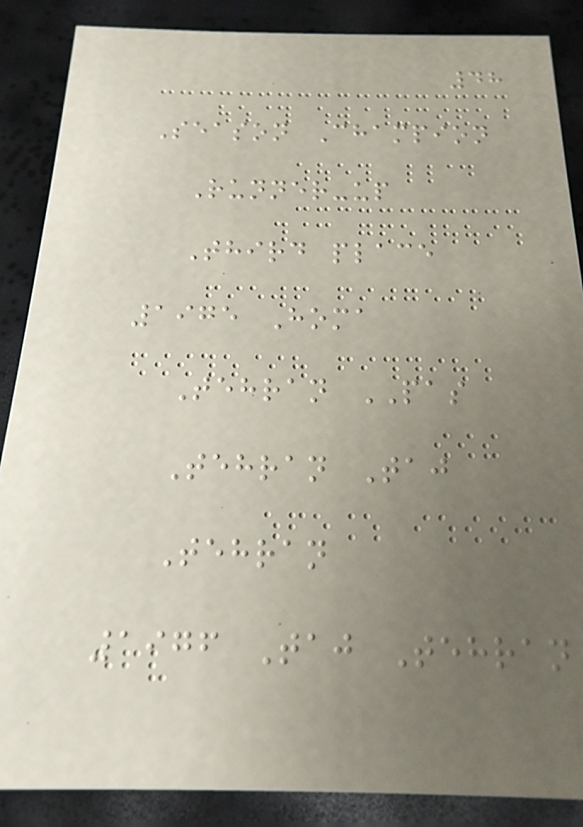48
Season Champion
Runner-up
Third place
1975 Homa
Tehran PAS
Tehran Taj
Tehran
1976 Taj Tehran
